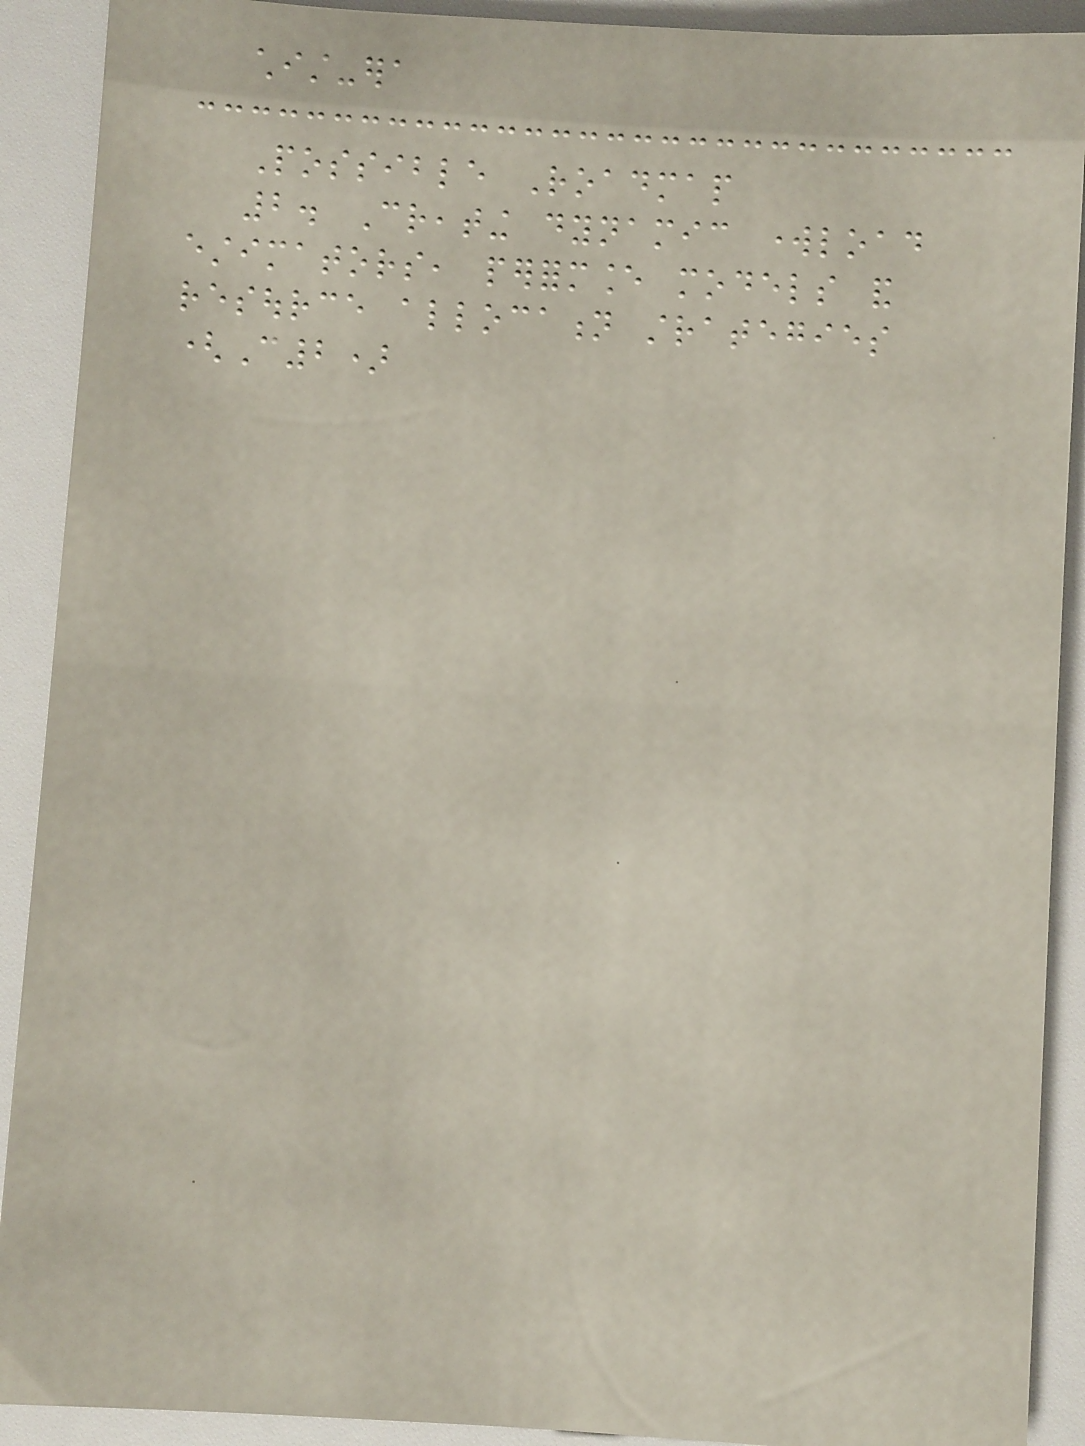chist-era
Possible Roadmap
2. Creating dynamic workload
estimators, performance models and
resource allocation strategies
(C2)
